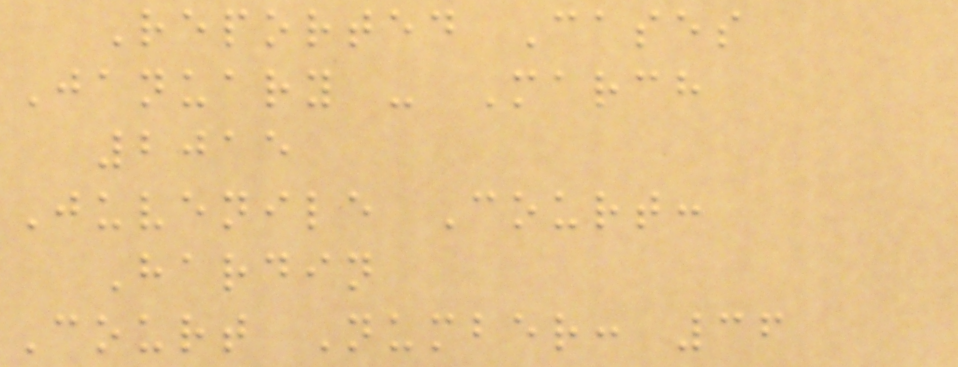Reported Cases
January - March
2015
Juvenile Court:
Hardin
Court Number: 36
